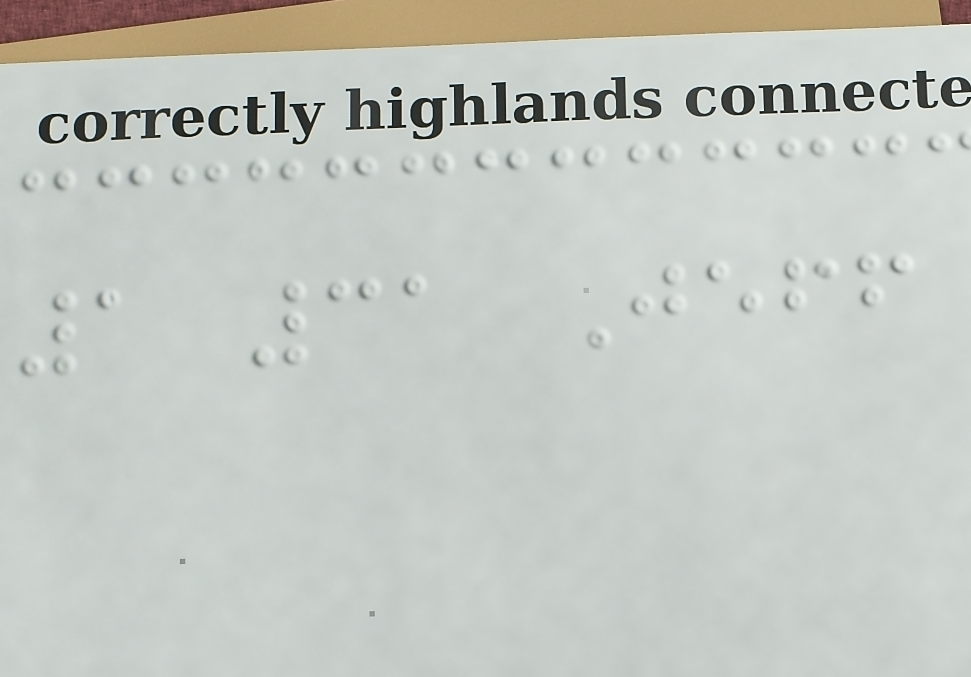1 31 Jeff
